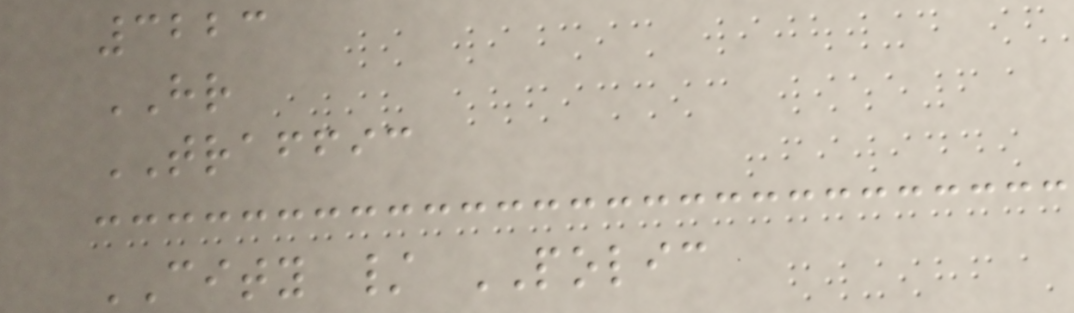3223
HR
TRAFFIC
CITY / POLIC
